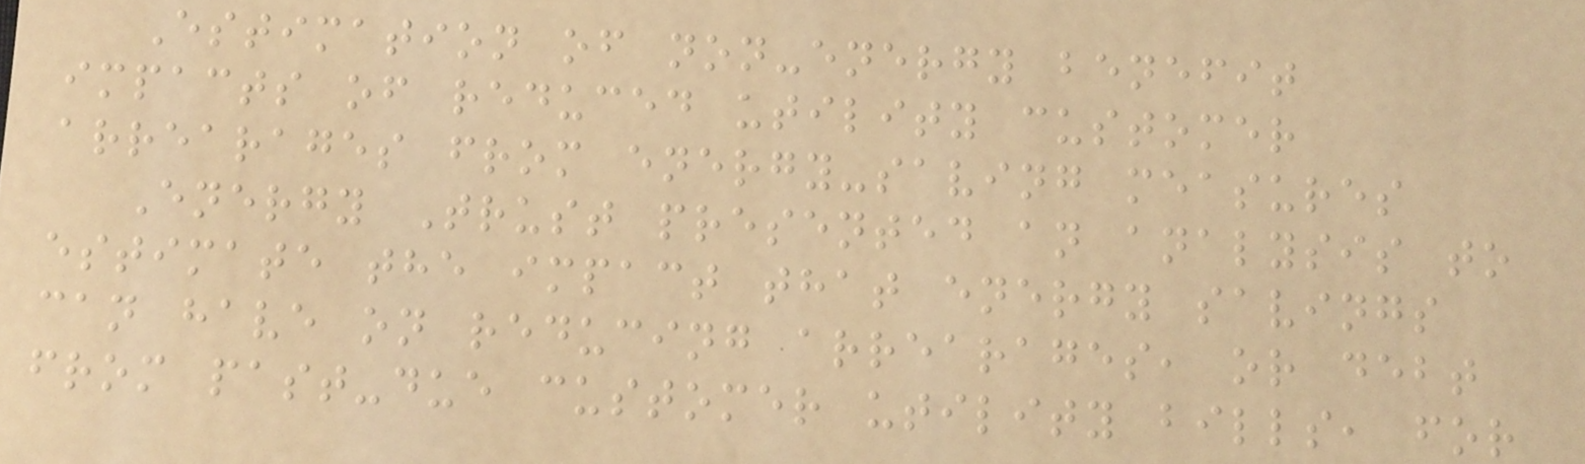Estimation of non-energy benefit
impacts of reduced utility customer
arrearages from energy-saving measures
Energy Trust presented an analysis to
estimate the impact that energy savings
can have on reducing arrearages, or debt
from past-due customer utility bills, for
